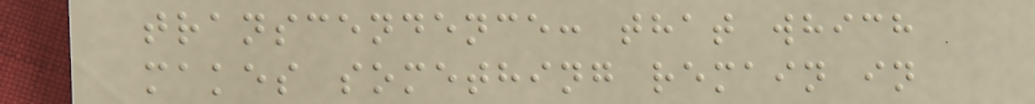transcendence: that which
makes something remain in
